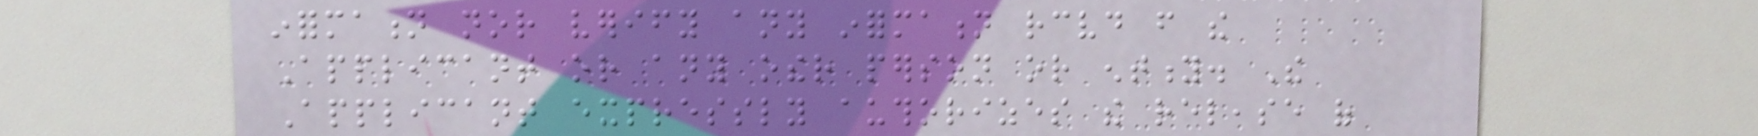information nor verify any information received from the
Applicant or any other person or entity. The
Applicant expressly authorizes the release of
